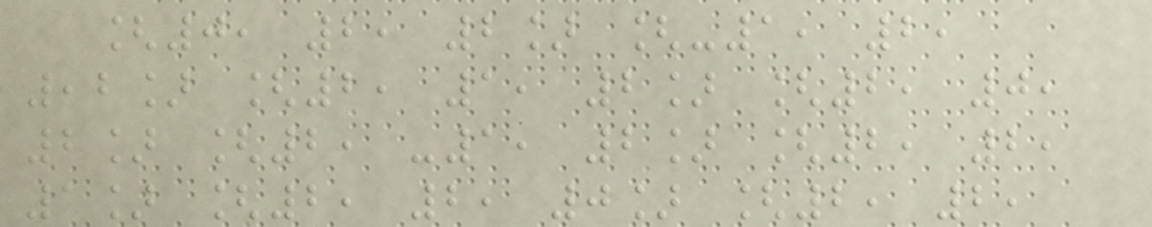[0, 2, 2] [-1, 2,
,2] [2, 1, 2] [2, 0,
2] [2, -1, 2] [2, 2,
1] [2, 2, 0] [2, 2,
